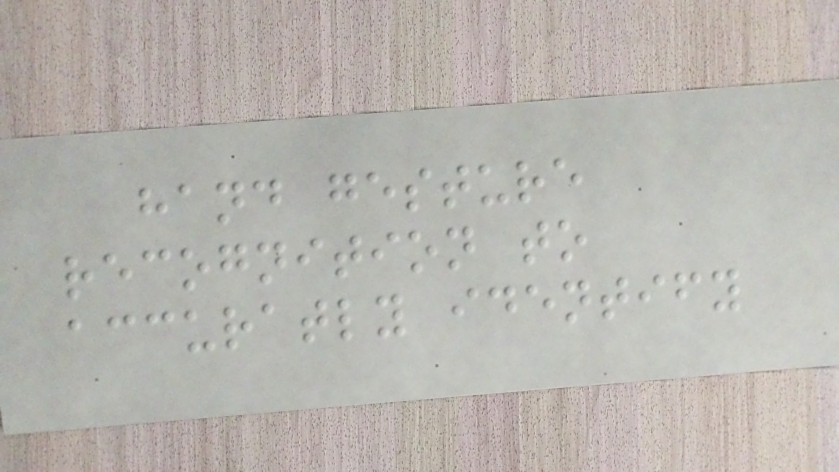hand gesture
recognition to
accuratly identify
